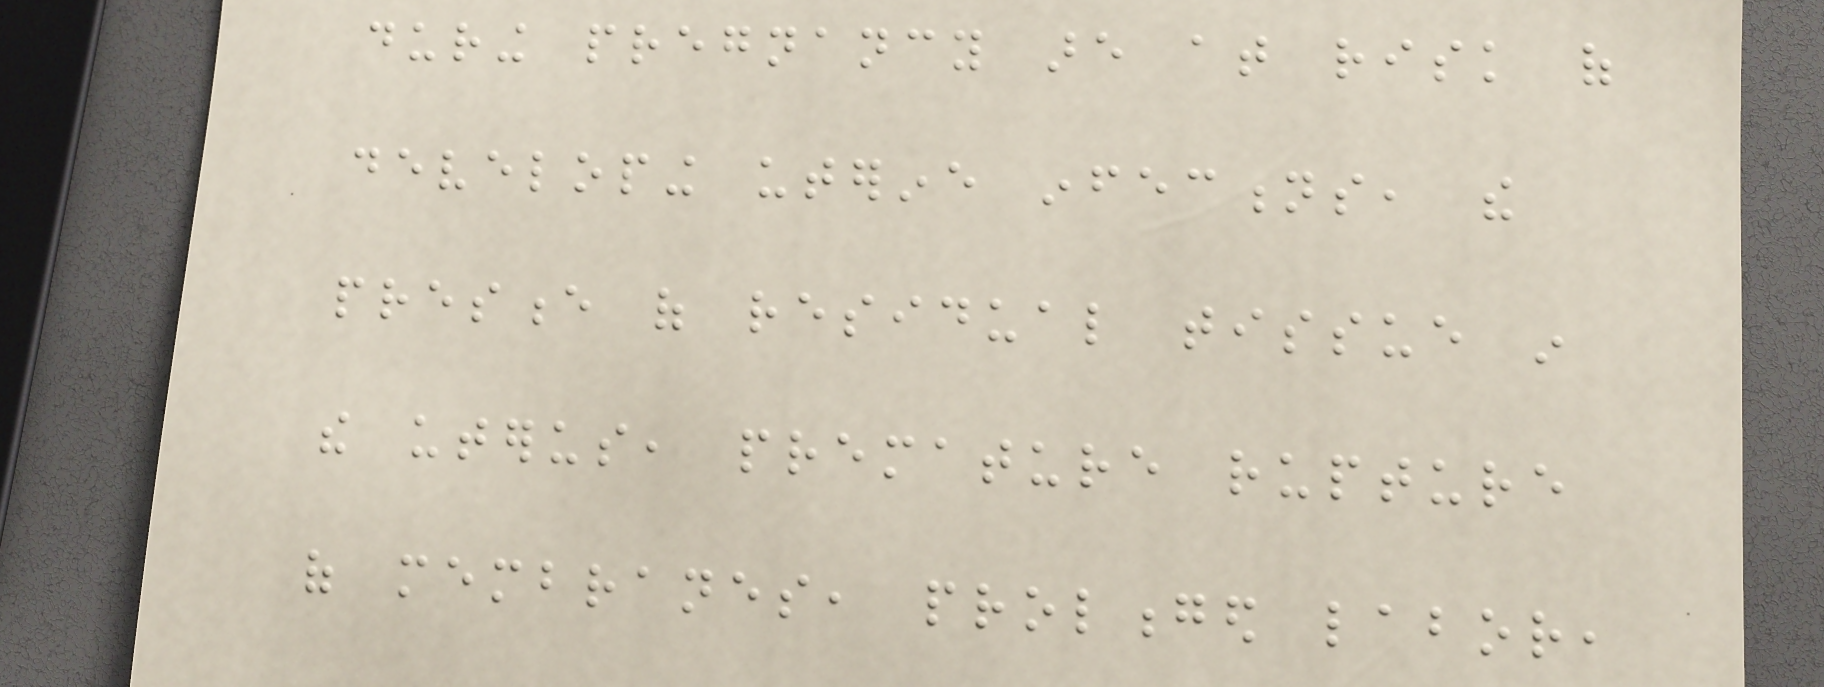during pregnancy are at risk of
developing uterine infections, the
presence of residual tissue in
the uterus, premature rupture
of membranes, prolonged labor,
